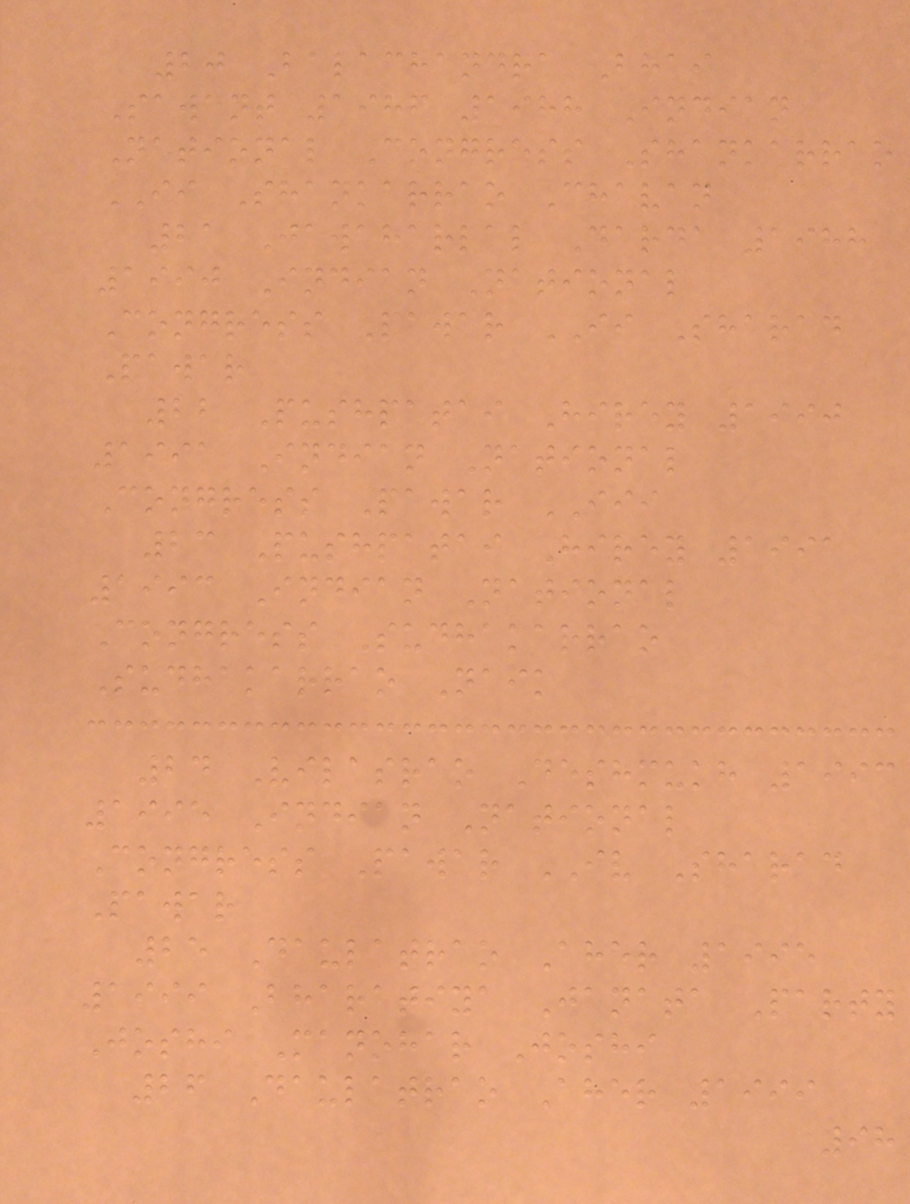20 Balachandra Bhai
Sawant 1986 1988 Indian
National Congress Shankarrao
II Shankarrao Chavan
21 Jawaharlal Darda 1988
1990 Indian National
Congress Pawar II Sharad
Pawar
22 Pushpatai Hirey 1990
1991 Indian National
Congress Pawar III
23 Pushpatai Hirey 1991
1993 Indian National
Congress Sudhakarrao
Sudhakarrao Naik
24 Vilasrao Deshmukh 1993
1995 Indian National
Congress Pawar IV Sharad
Pawar
25 Daulatrao Aher 1995
1999 Bharatiya Janata Party
Joshi Manohar Joshi
26 Daulatrao Aher 1999
98
